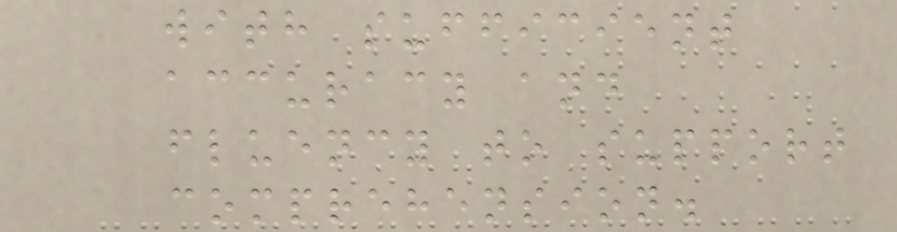with sufficient
accuracy and
fluency to support
comprehension.
